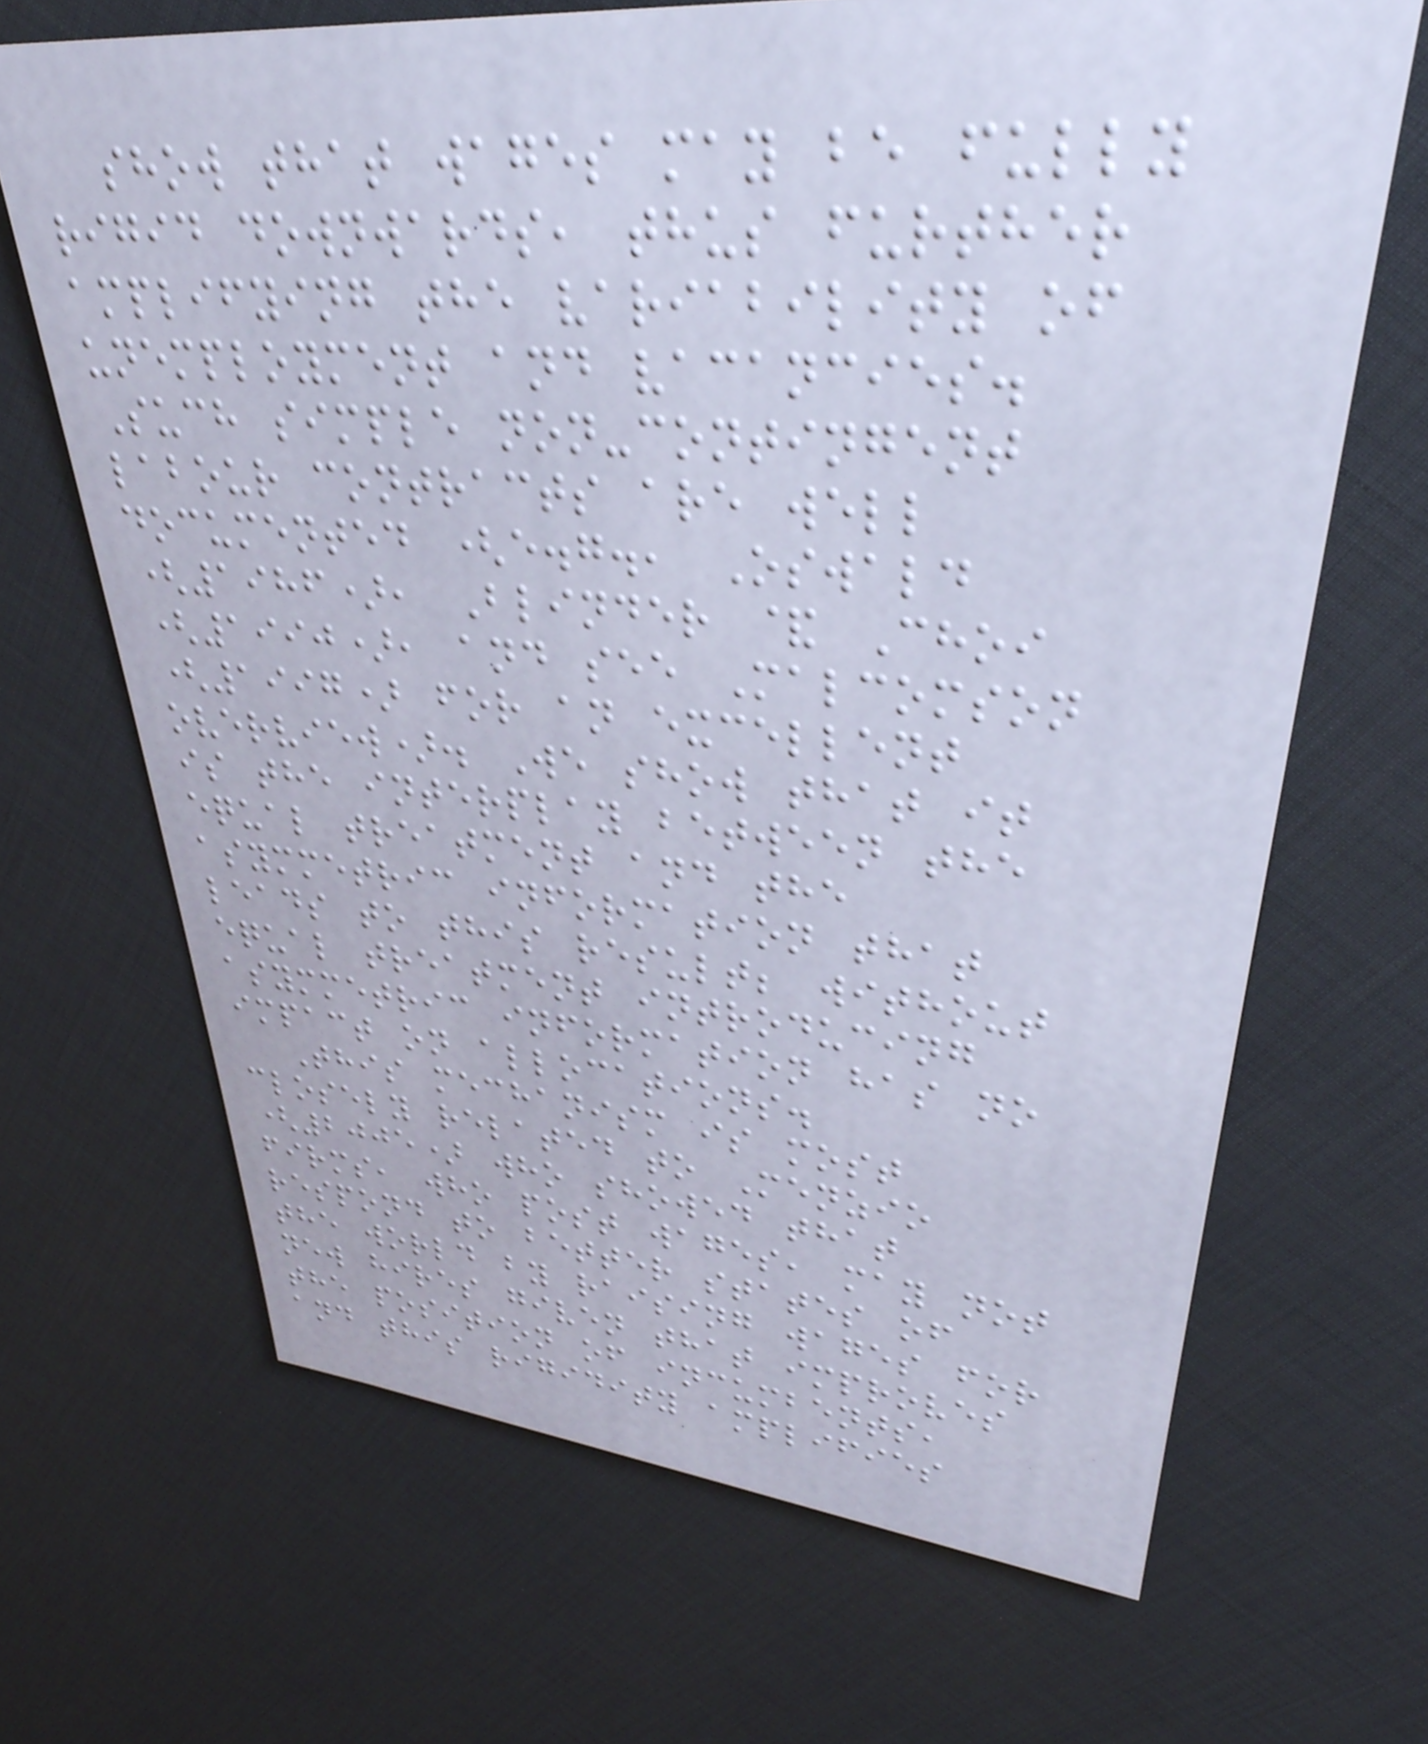show that wages may be fully
rigid downwards, thus further
amplifying the variability of
unemployment and vacancies.
Such simple non-contingent
labour contracts are well
documented (e.g., Oswald
(1986), Blinder & Choi
(1990), and see Malcomson
(1997) for an excellent
overview). We show that it
is the interplay between the
equal treatment and the
asymmetric information that
leads to this result; without
equal treatment introducing
asymmetric information has no
impact on allocations.
This mechanism is most
closely related to Menzio
(2005) who showed that
firms, who post wages, may not
respond to better states of
the world by raising wages for
new hires given that improves
the position of incumbents,
and this rigidity amplifies
